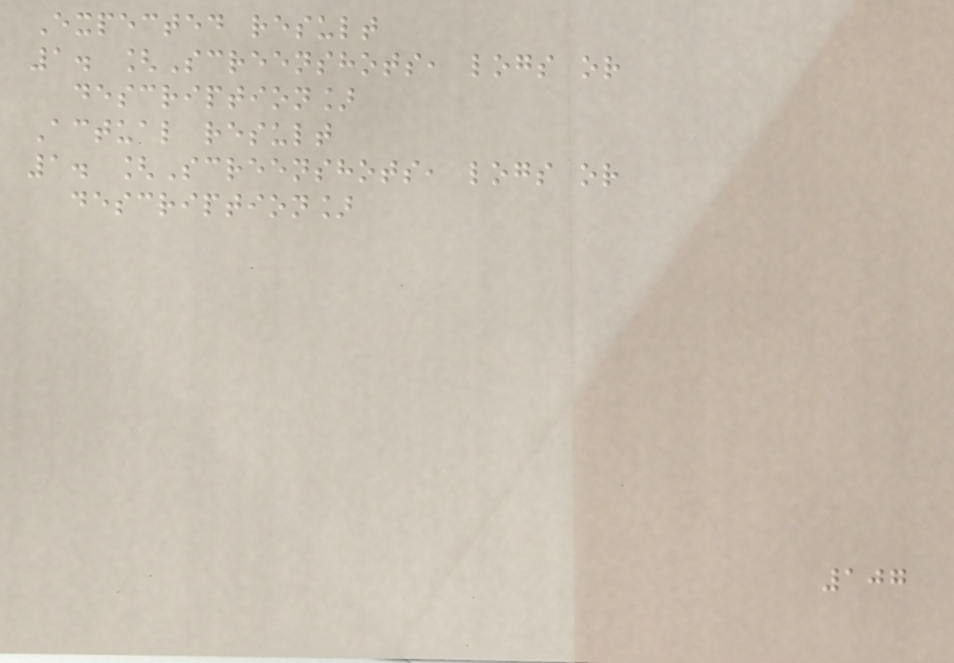Expected result
1. [Screenshots, logs or
description]
Actual result
1. [Screenshots, logs or
description]
107
